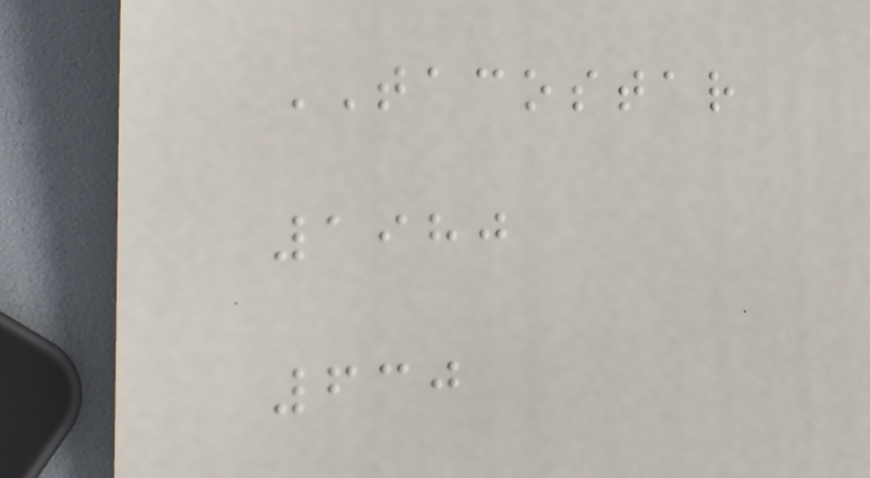TACOSTAR
1980
630
